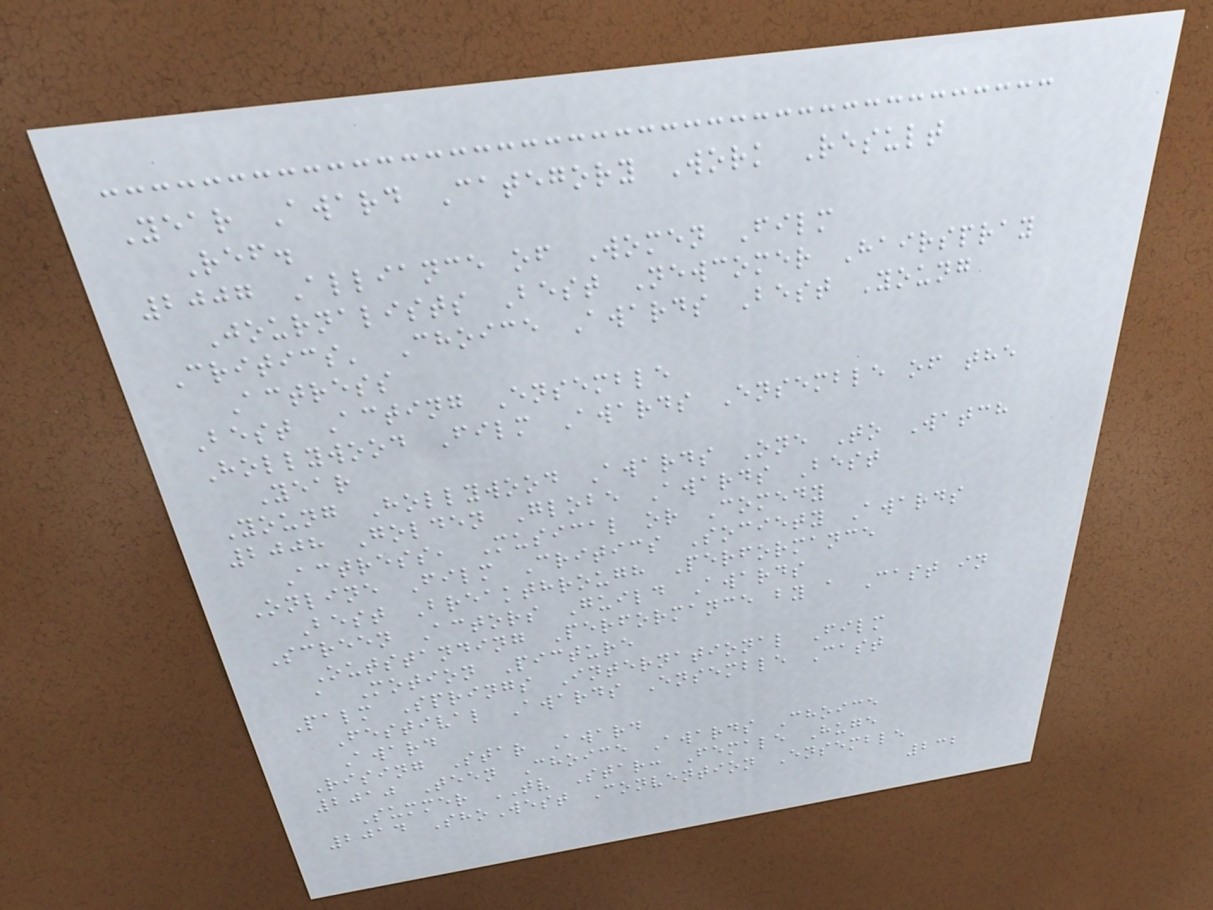Year Award Category Work Result
Ref.
2007 Alliance of Women Film
Journalists Best Newcomer Hairspray
Critics' Choice Awards Best Young
Actress
Best Acting Ensemble
Hollywood Film Awards Ensemble of the
Year
Young Hollywood Awards One To Watch
2008 Golden Globe Awards Best
Actress, Musical or Comedy
Online Film Critics Society Awards
Best Breakthrough Performance
Screen Actors Guild Awards
Outstanding Performance by a Cast in
a Motion Picture
Palm Springs International Film
Festival Awards Ensemble Cast
Award
Rising Star Award
2010 Teen Choice Awards Choice
Summer TV Star: Female Huge
2014 ShoWest Convention Ensemble
232
